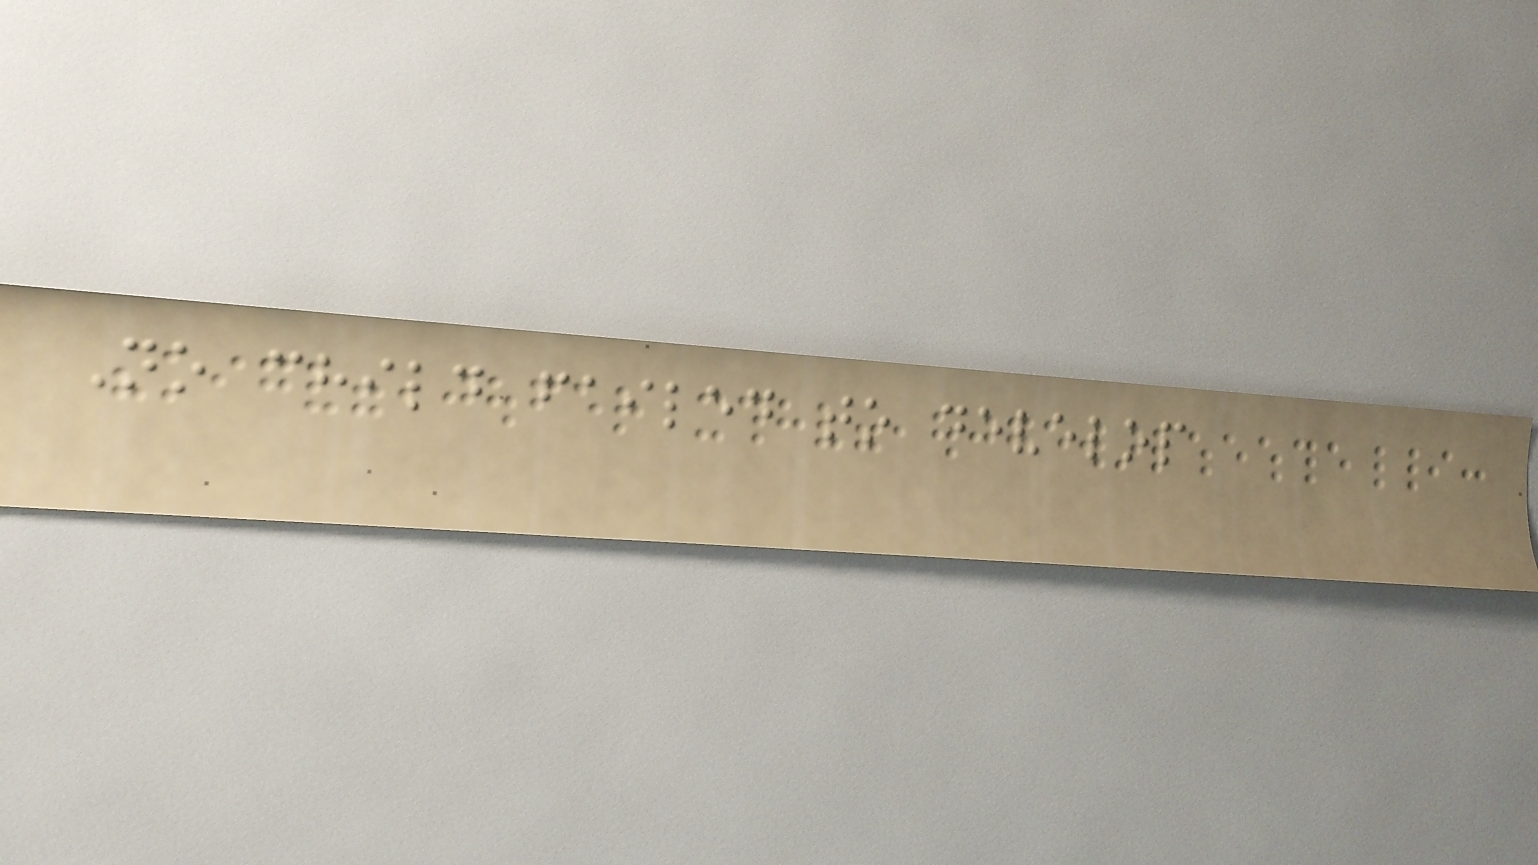No child failed to develop
